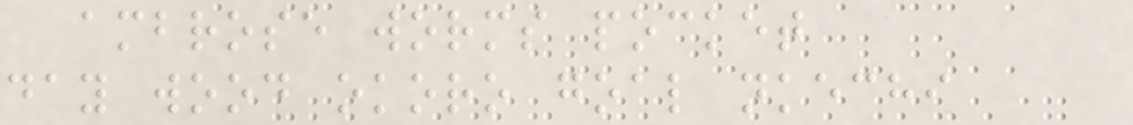ambrose worms pocket
day wood okoro goal nkechi
